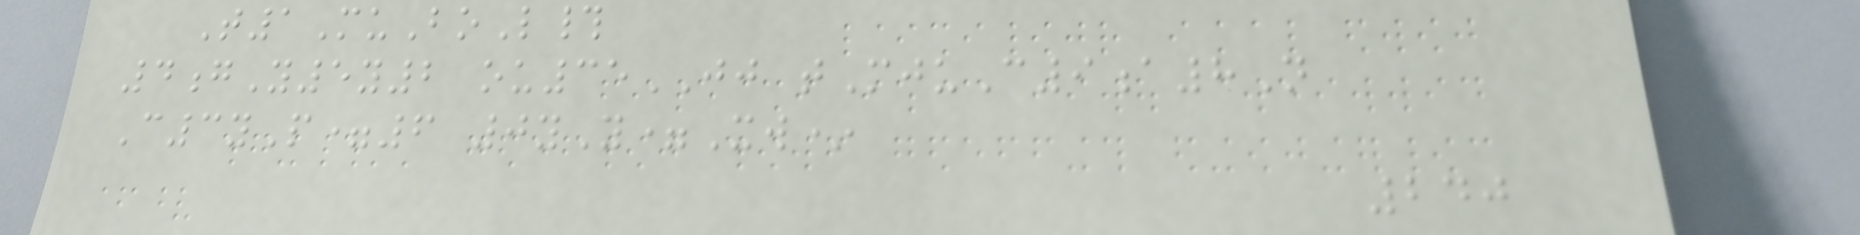T1MuBoL#
4gY5y2 ou35JJ tMjuC9a8N
C3yP=6 0yY=Xw*
240
